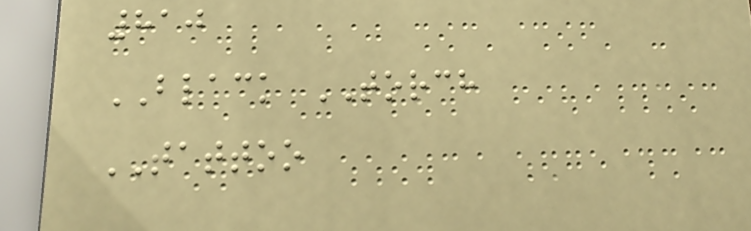810
BLACK TORCH
TATTOO
